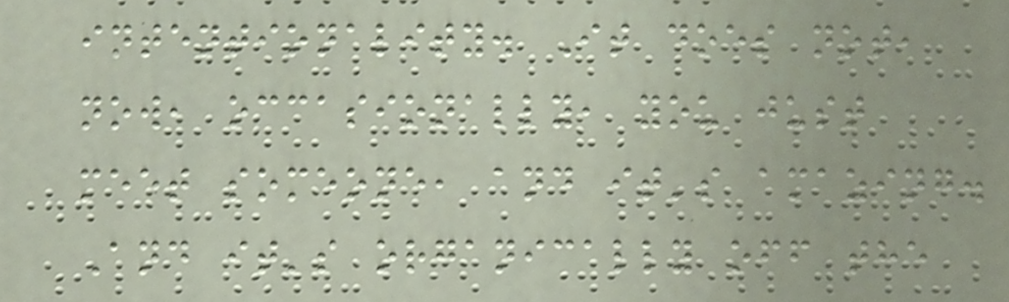intentionality. It does not,
now, occasionally, you just
meet someone, and it's amazing.
And it's organically off the
